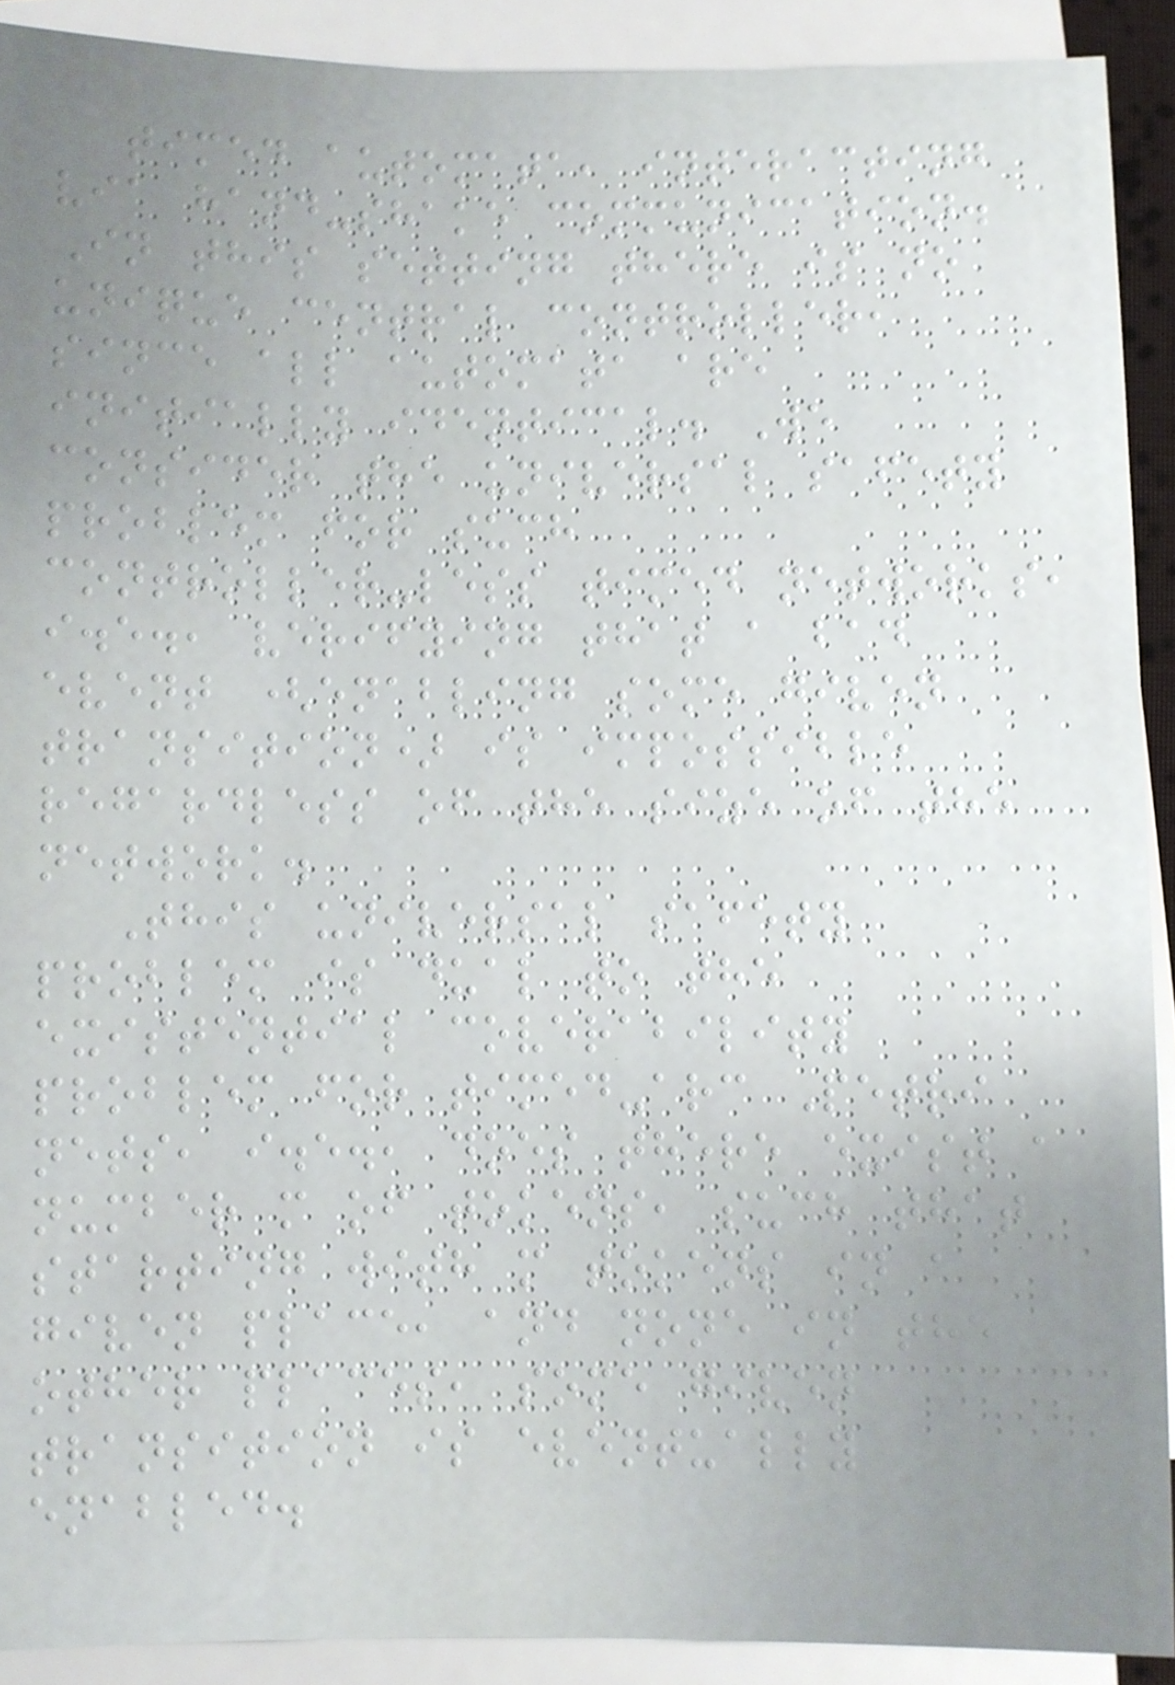timed automata, interacting
via hand-shake communication.
In this setting there is no
unique central controller,
since all automata are
initially identical. We
consider the universal safety
problem for such
controller-less timed networks,
i.e., verifying that a bad
event (enabling some given
transition) is impossible
regardless of the size of the
network.
This universal safety
problem is dual to the
existential coverability
problem for timed-arc Petri
nets, i.e., does there exist a
number m of tokens, such that
starting with m tokens in a
given place, and none in the
other places, some given
transition is eventually
enabled.
